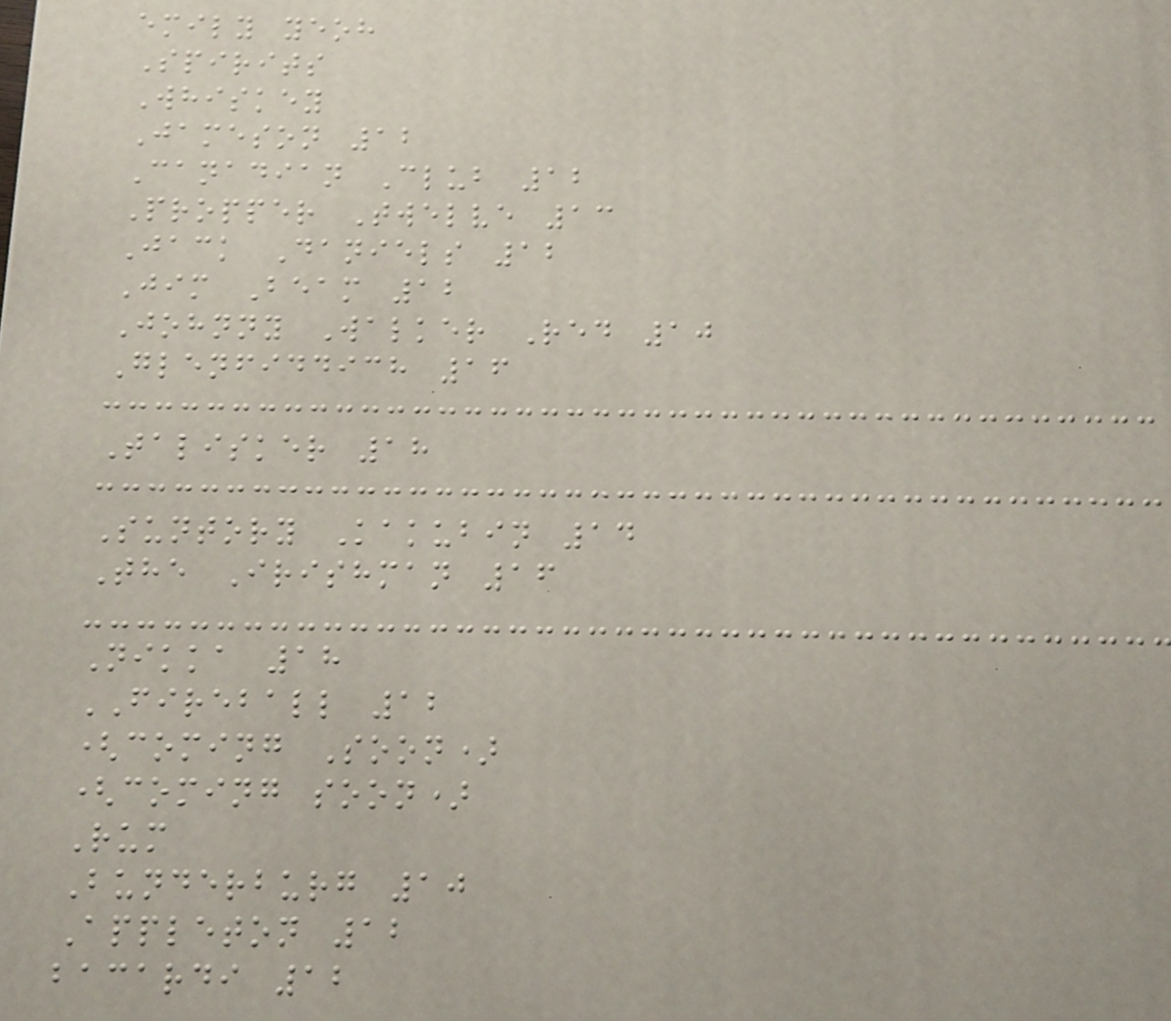emily yeoh
Spirits
Whiskey
Jameson 12
Canadian Club 12
Propper Twelve 13
Jack Daniels 12
Jim Beam 12
Johnny Walker Red 10
Glenfiddich 16
Talisker 18
Suntory Kakubin 14
The Irishman 16
Nikka 18
FIREBALL 12
(coming Soon)
(coming soon)
Rum
Bunderburg 10
Appleton 12
bacardi 12
